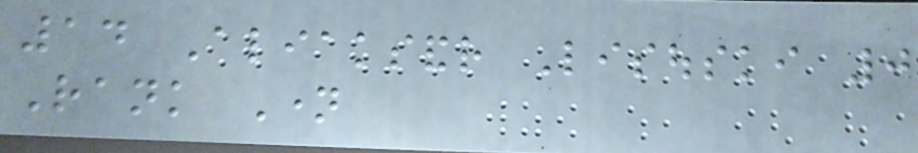14 Aliaksandr Lisouski 0
Rank Name
